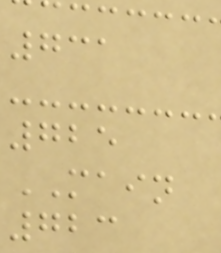731
725
MAIN
723
